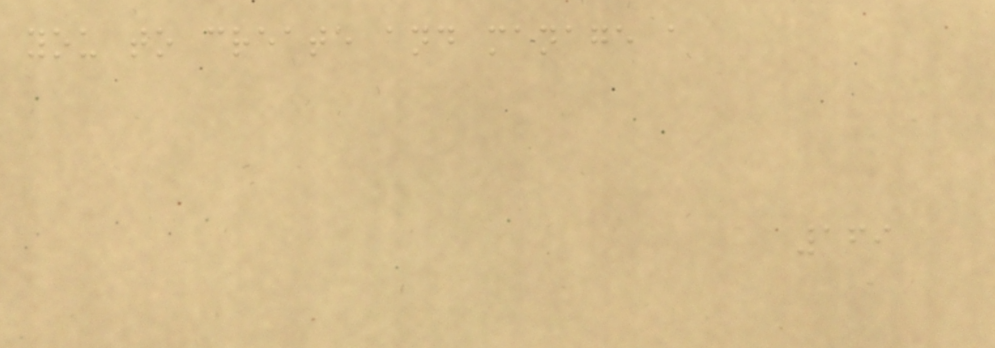you to create and manage a
169
